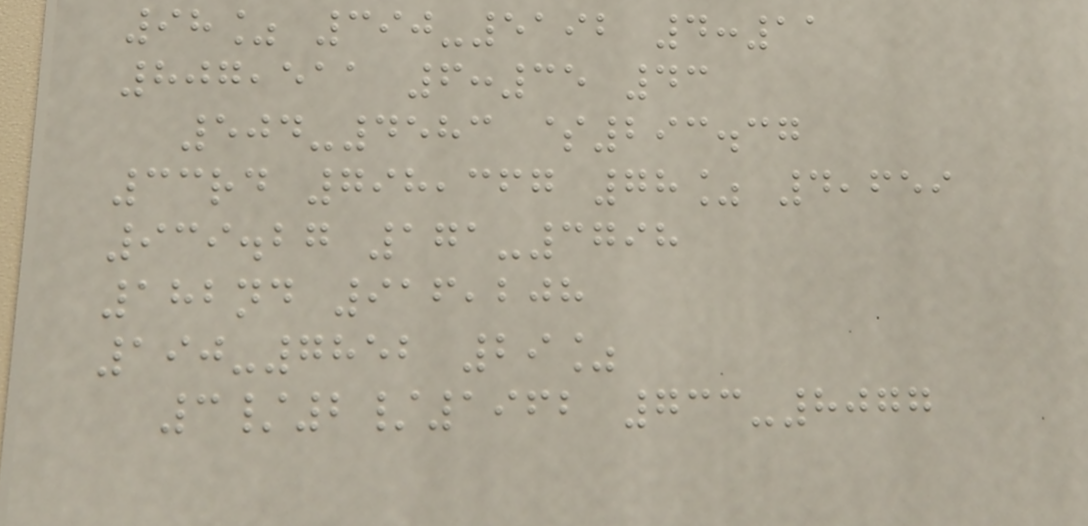98% 390-5192 4:11
807,511 6:35 43
504-4583 $293.37
33rd 798,367 78% 4,659
939.27 171-3798
182nd 916,208
190-7852 29%
3/2/1962 733-8077
